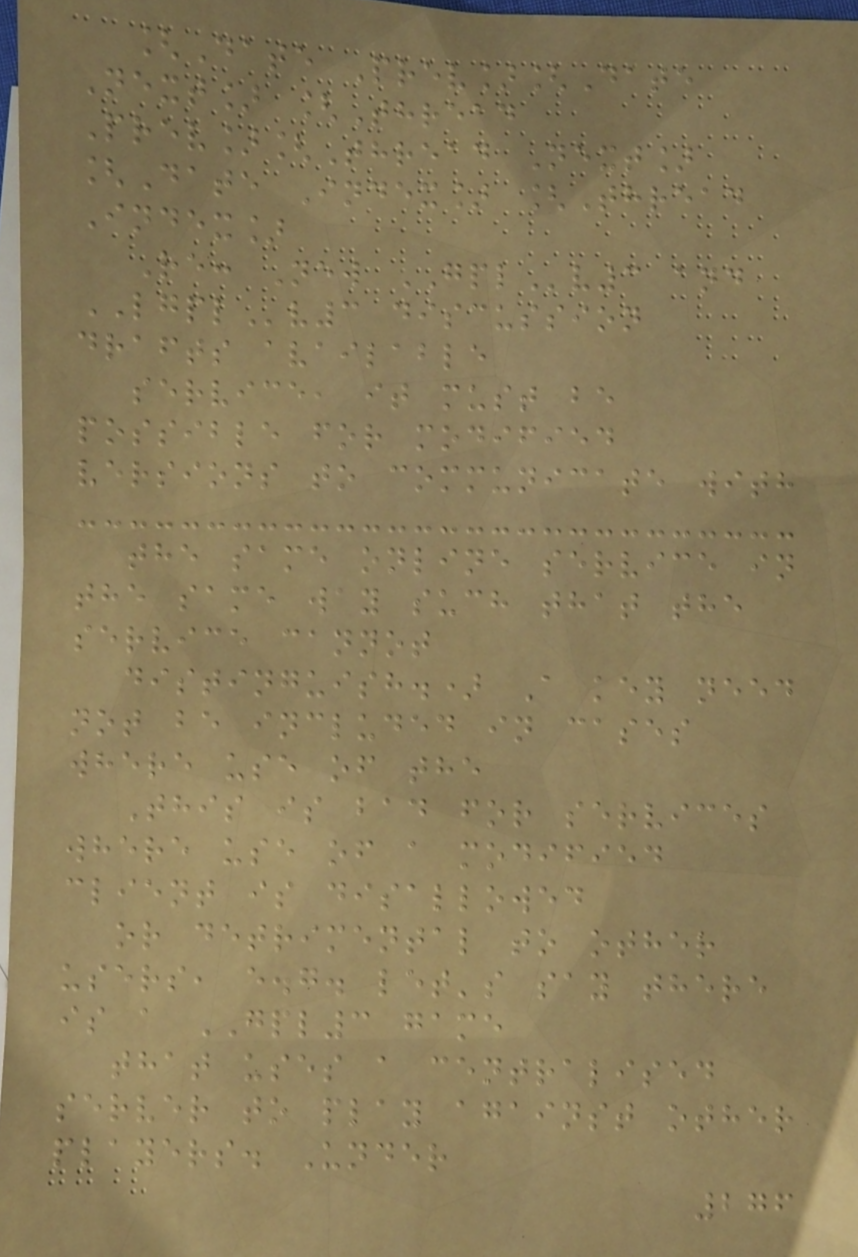[Date Prev][Date
Next] [Thread
Prev][Thread Next]
[Date Index] [Thread
Index]
Re: New GPLv3 and
LGPLv3 discussion
drafts available
service, it must be
possible for modified
versions to communicate with
the same online service in
the same way such that the
service cannot
distinguish.) A key need
not be included in cases
where use of the
This is bad for services
where use of a modified
client is disallowed
or detrimental to other
users, e.g. let's say there
is a GPL3 game
that uses a centralised
server to play against other
players. Under
276
